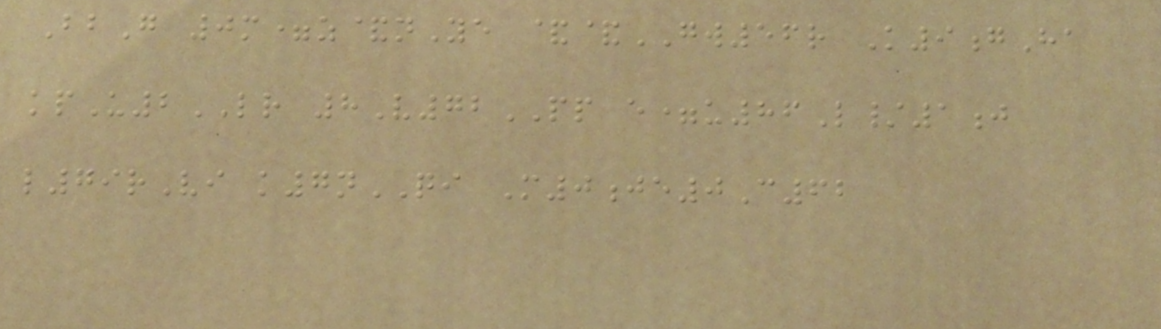BbG 0m=z&nYe &&GW56r K9gHa
kpU2LR 8V72PP e=u86L/1j
l79rVi k7nQI M0je0C62
